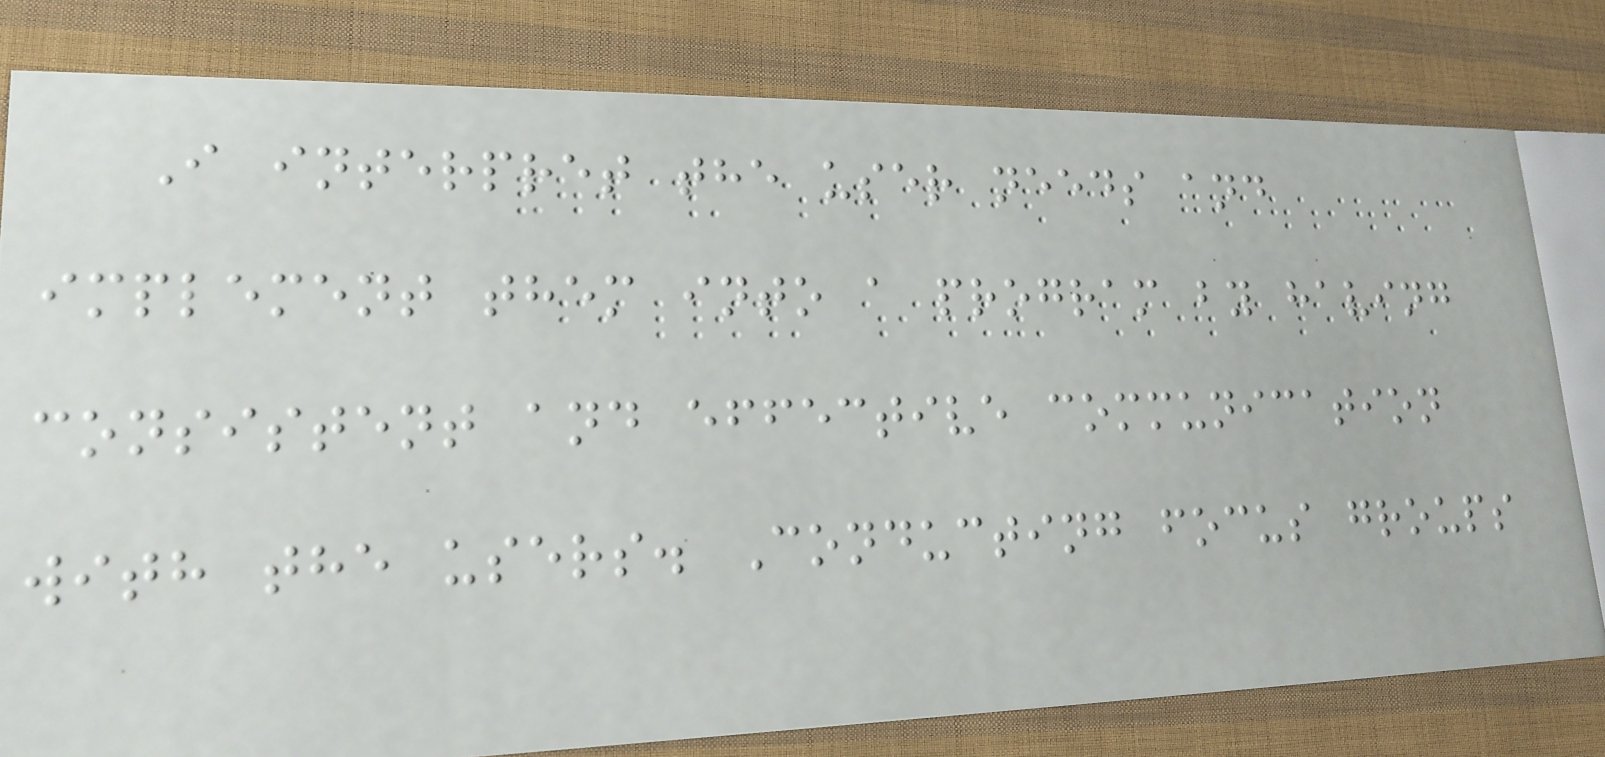I interpret the user needs and
implement them into a program by having
consistent and effective communication
with the users. Conducting focus groups
